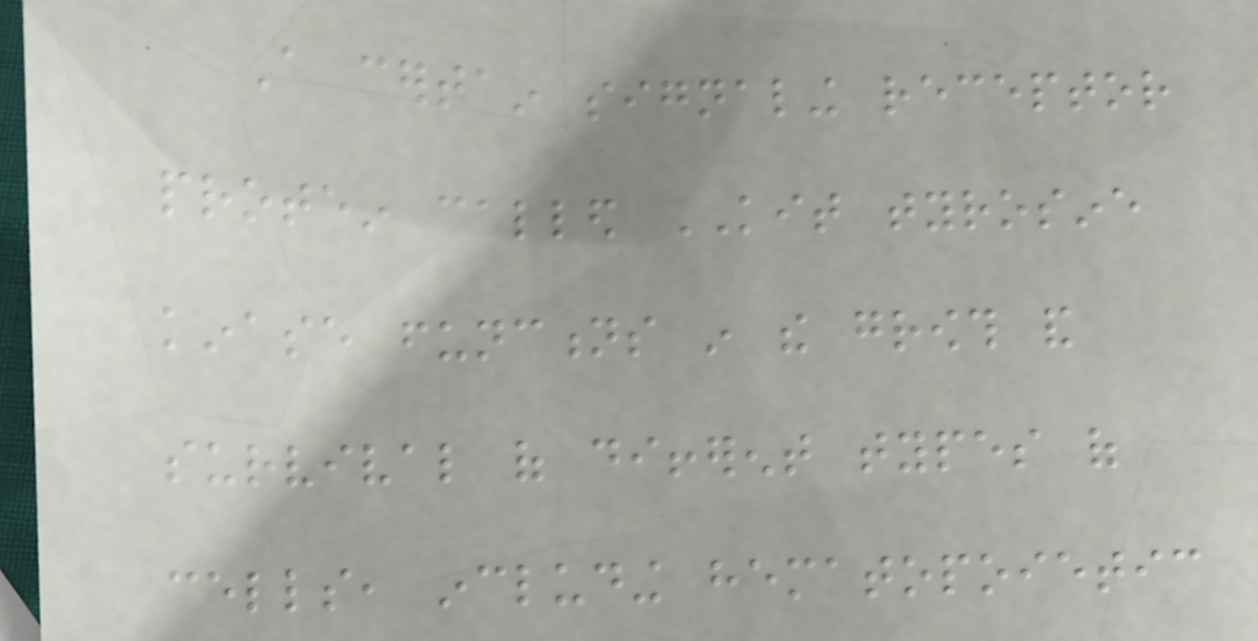A certain signaling receptor
protein called KIT tyrosine
kinase functions in the growth and
survival of different types of
cells, including hematopoietic
